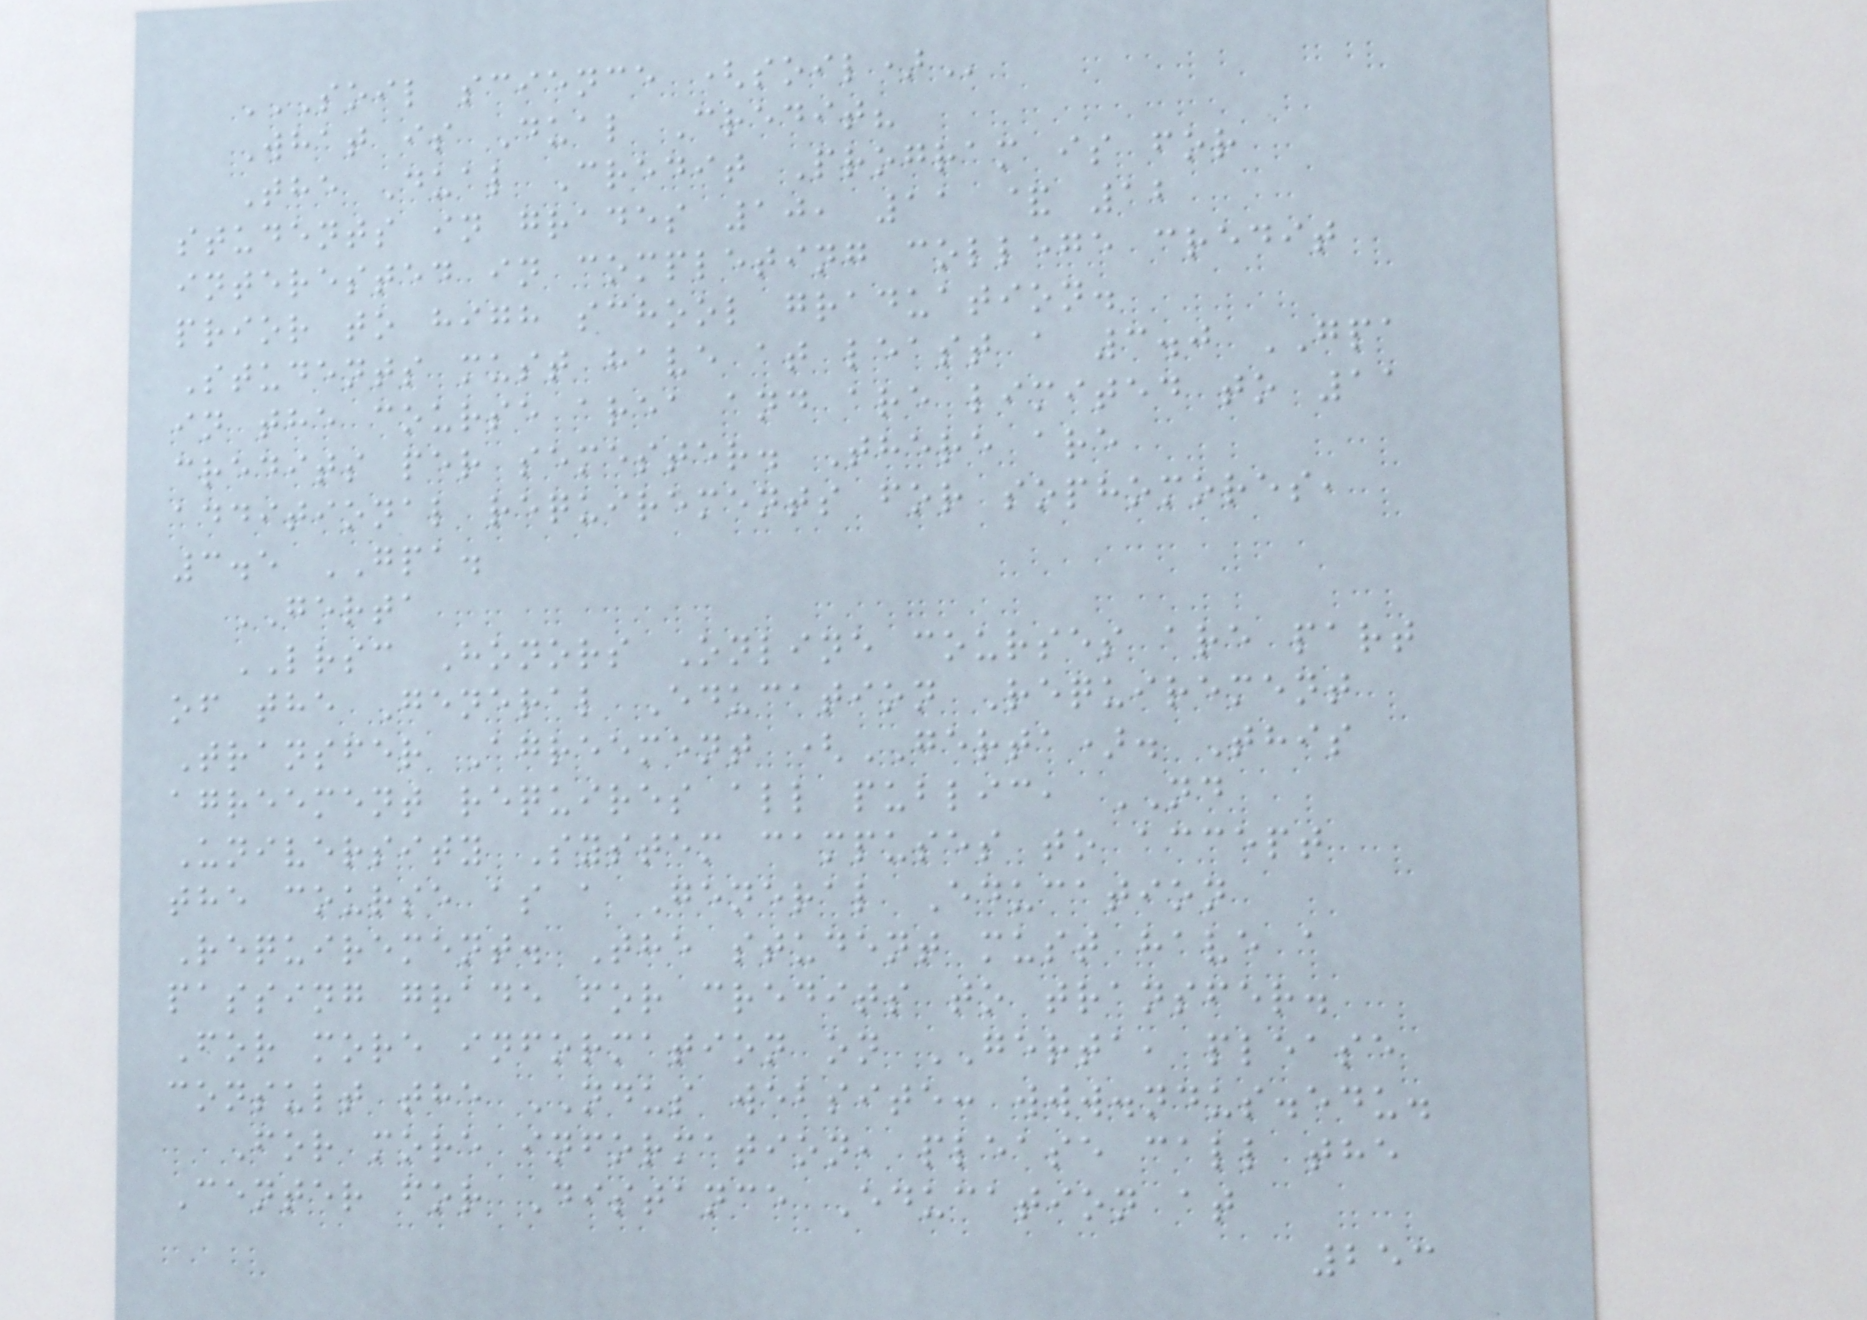SOIL SCIENCE (SOIL)
What is Dual Credit?
The Dual Credit Program is for
students in grades 10, 11 & 12
interested in completing college credit
prior to high school graduation.
Students must have at least a 3.0 GPA
in the course area and are limited to 11
credits per semester. There are
additional requirements for sophomores,
3.5 GPA.
GERTA
LRSC Honors Online courses are part
of the General Education Requirement
Transfer Agreement (GERTA). This
agreement requires all public, ND
University System campuses to accept
the course as a General Education
Requirement. The student must have a
passing grade for credits to transfer.
For more information on GERTA, please
consult the NDUS website: www.ndus.edu.
For more information, please call the
Center for Distance Education at
253
